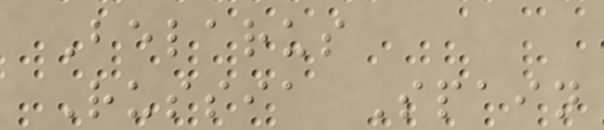Belarus
Russia Spain
